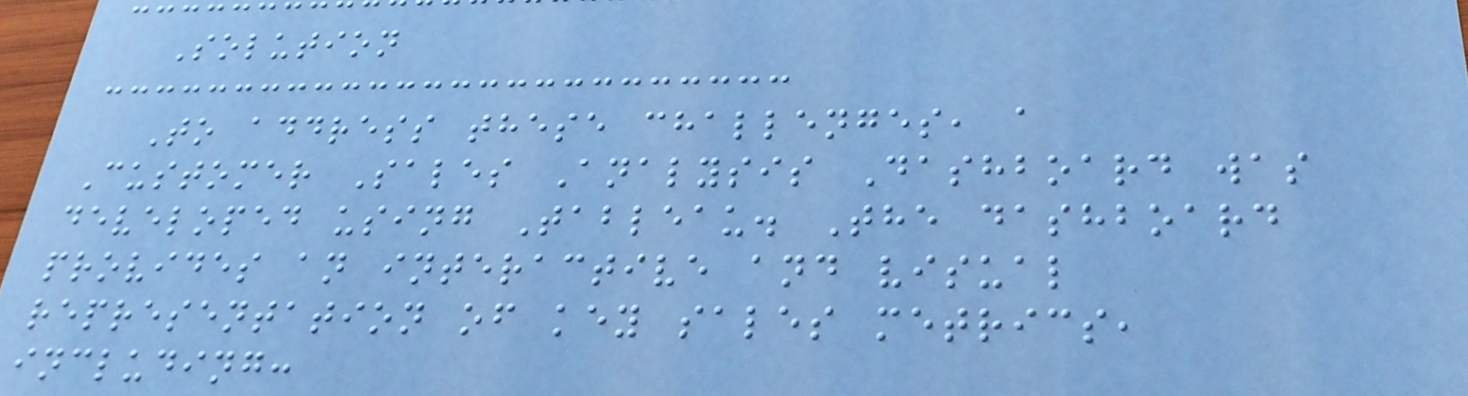Solution
To address these challenges, a
Customer Sales Analysis Dashboard was
developed using Tableau. The dashboard
provides an interactive and visual
representation of key sales metrics,
including:
